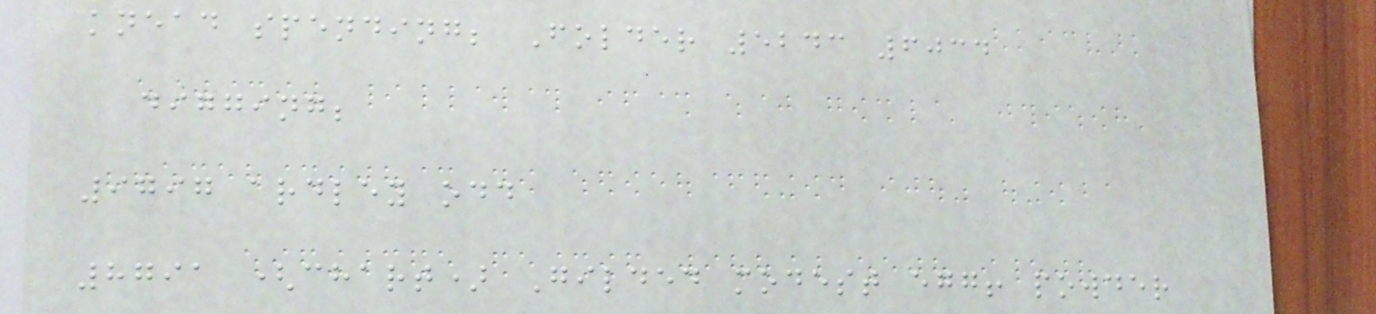knead spending; Folder 5243 6034
digging;
9797 ardley odd
8791 (chart) Gilded modest egg! powder
